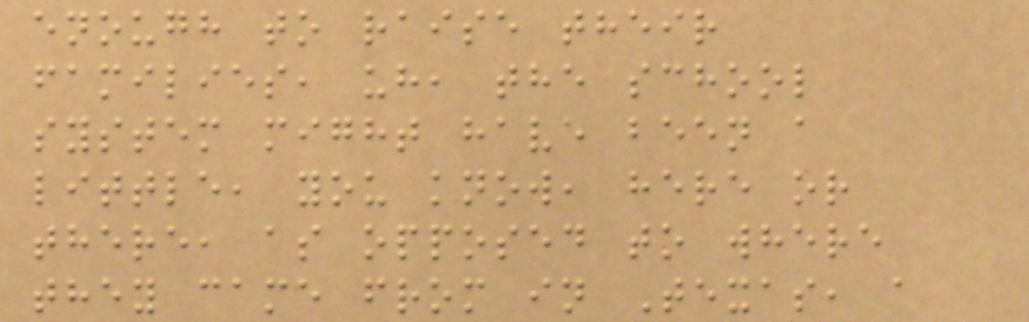enough to raise their
families, uh, the school
system might have been a
little, you know, here or
there, as opposed to where
they came from in Texas, a
